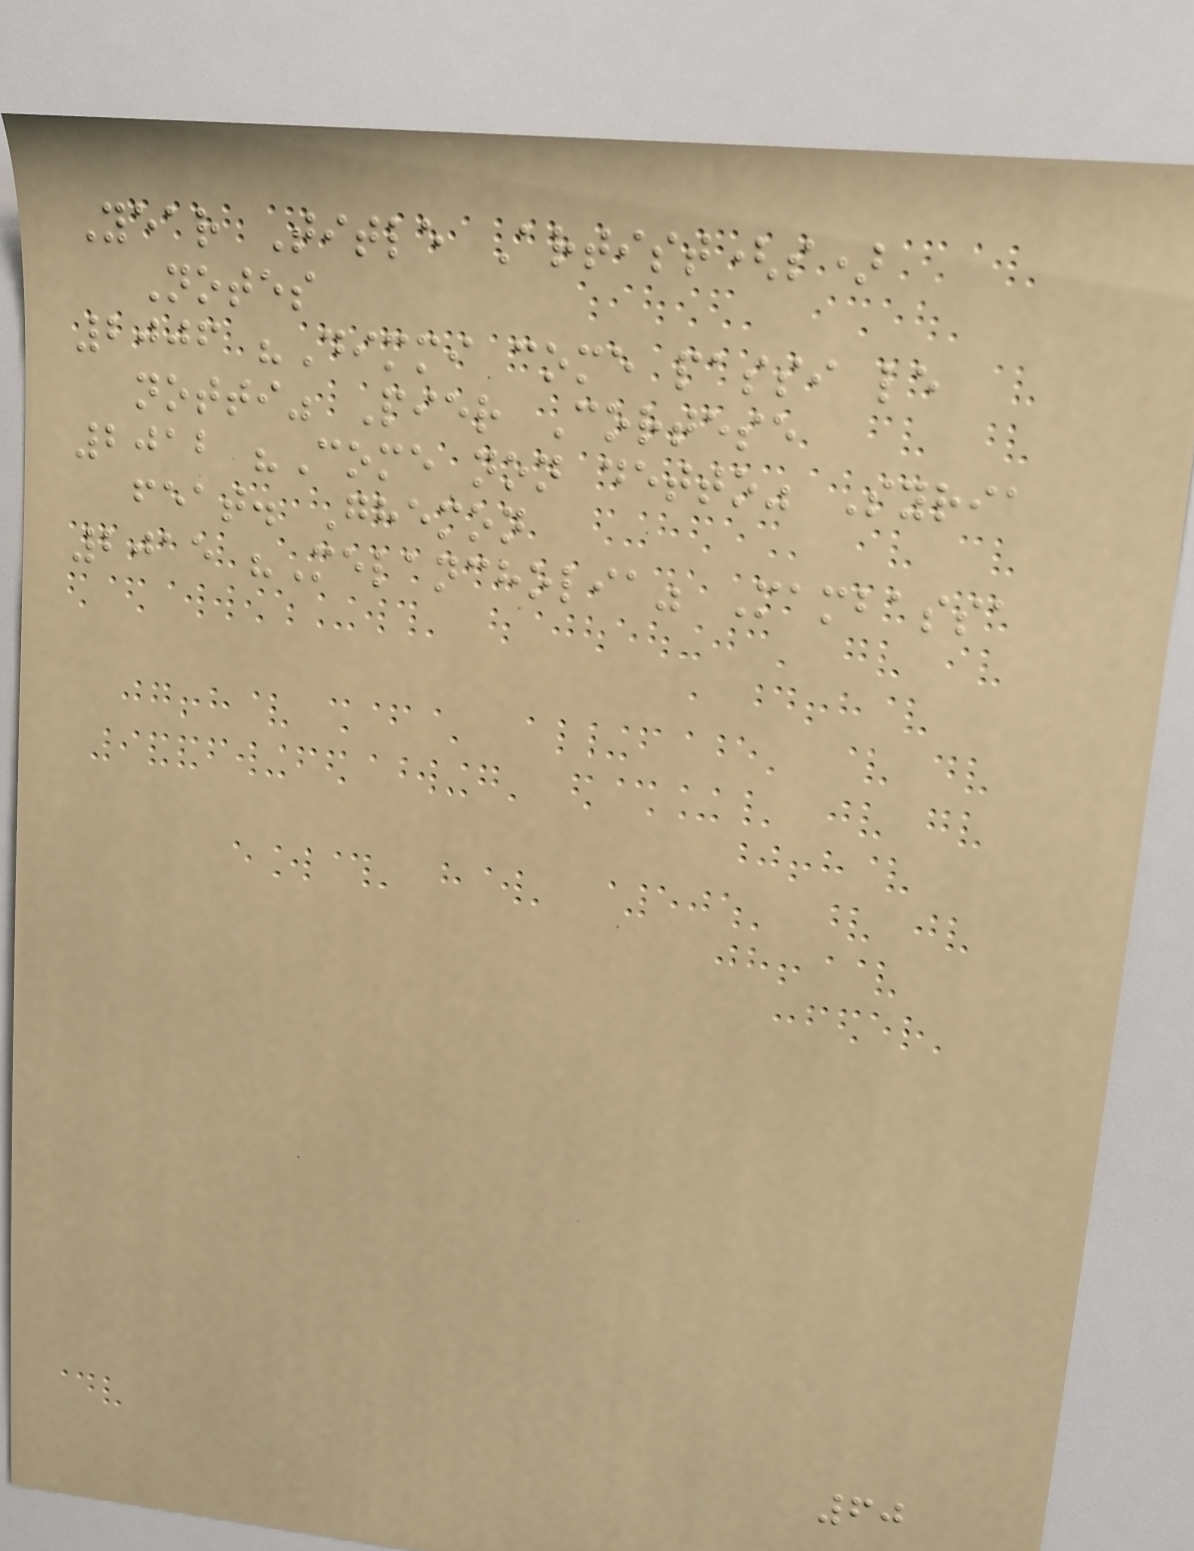Year Title Artist(s)
Notes
2006 "Dimmi come passi le
notti" Pier Cortese
2012 "Come non detto" Syria
feat. Ghemon
2015 "Melancholia" Mambassa
60
